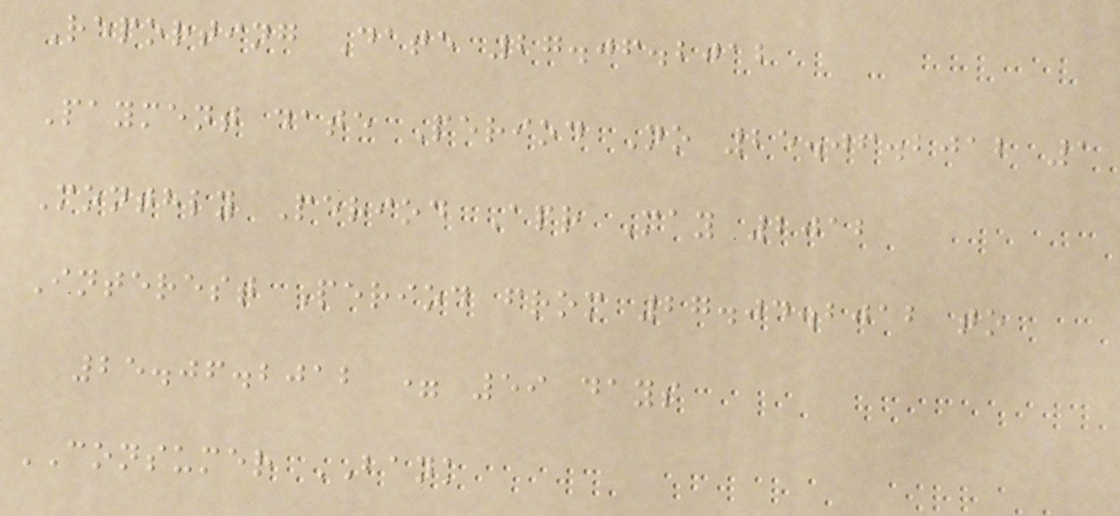Reporting Date 27.06.2012
Payment date Period No 25.06.2012 1
Monthly Period Apr May 2012
Interest Period from 27.04.2012 to
25.06.2012 = 59 days
CONSUMER BANK
